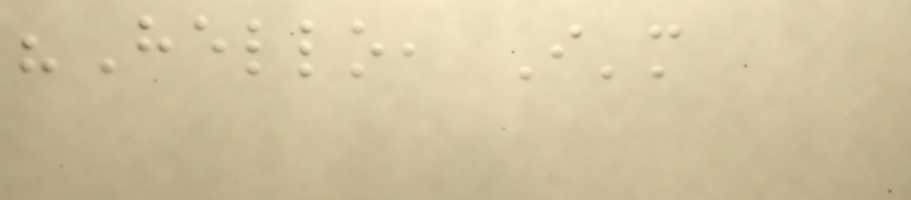"Hello, I'm
